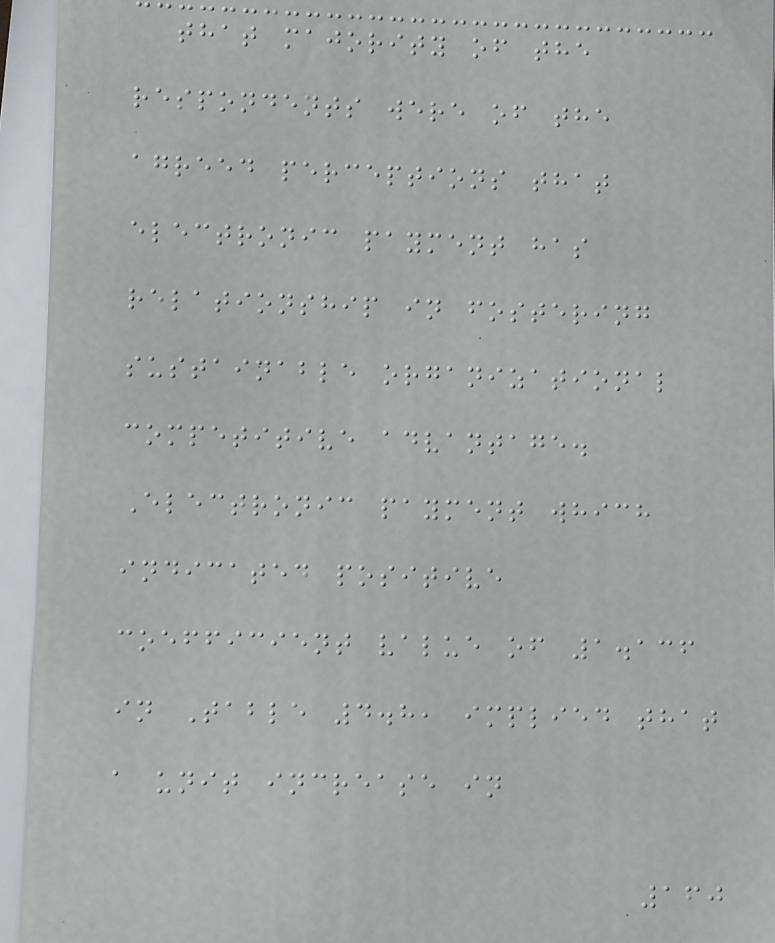that majority of the
respondents were of the
agreed perceptions that
electronic payment has
relationship in fostering
sustainable organizational
competitive advantage.
Electronic payment which
indicated positive
coefficient value of 1.136
in Table 4.8, implied that
a unit increase in
160
